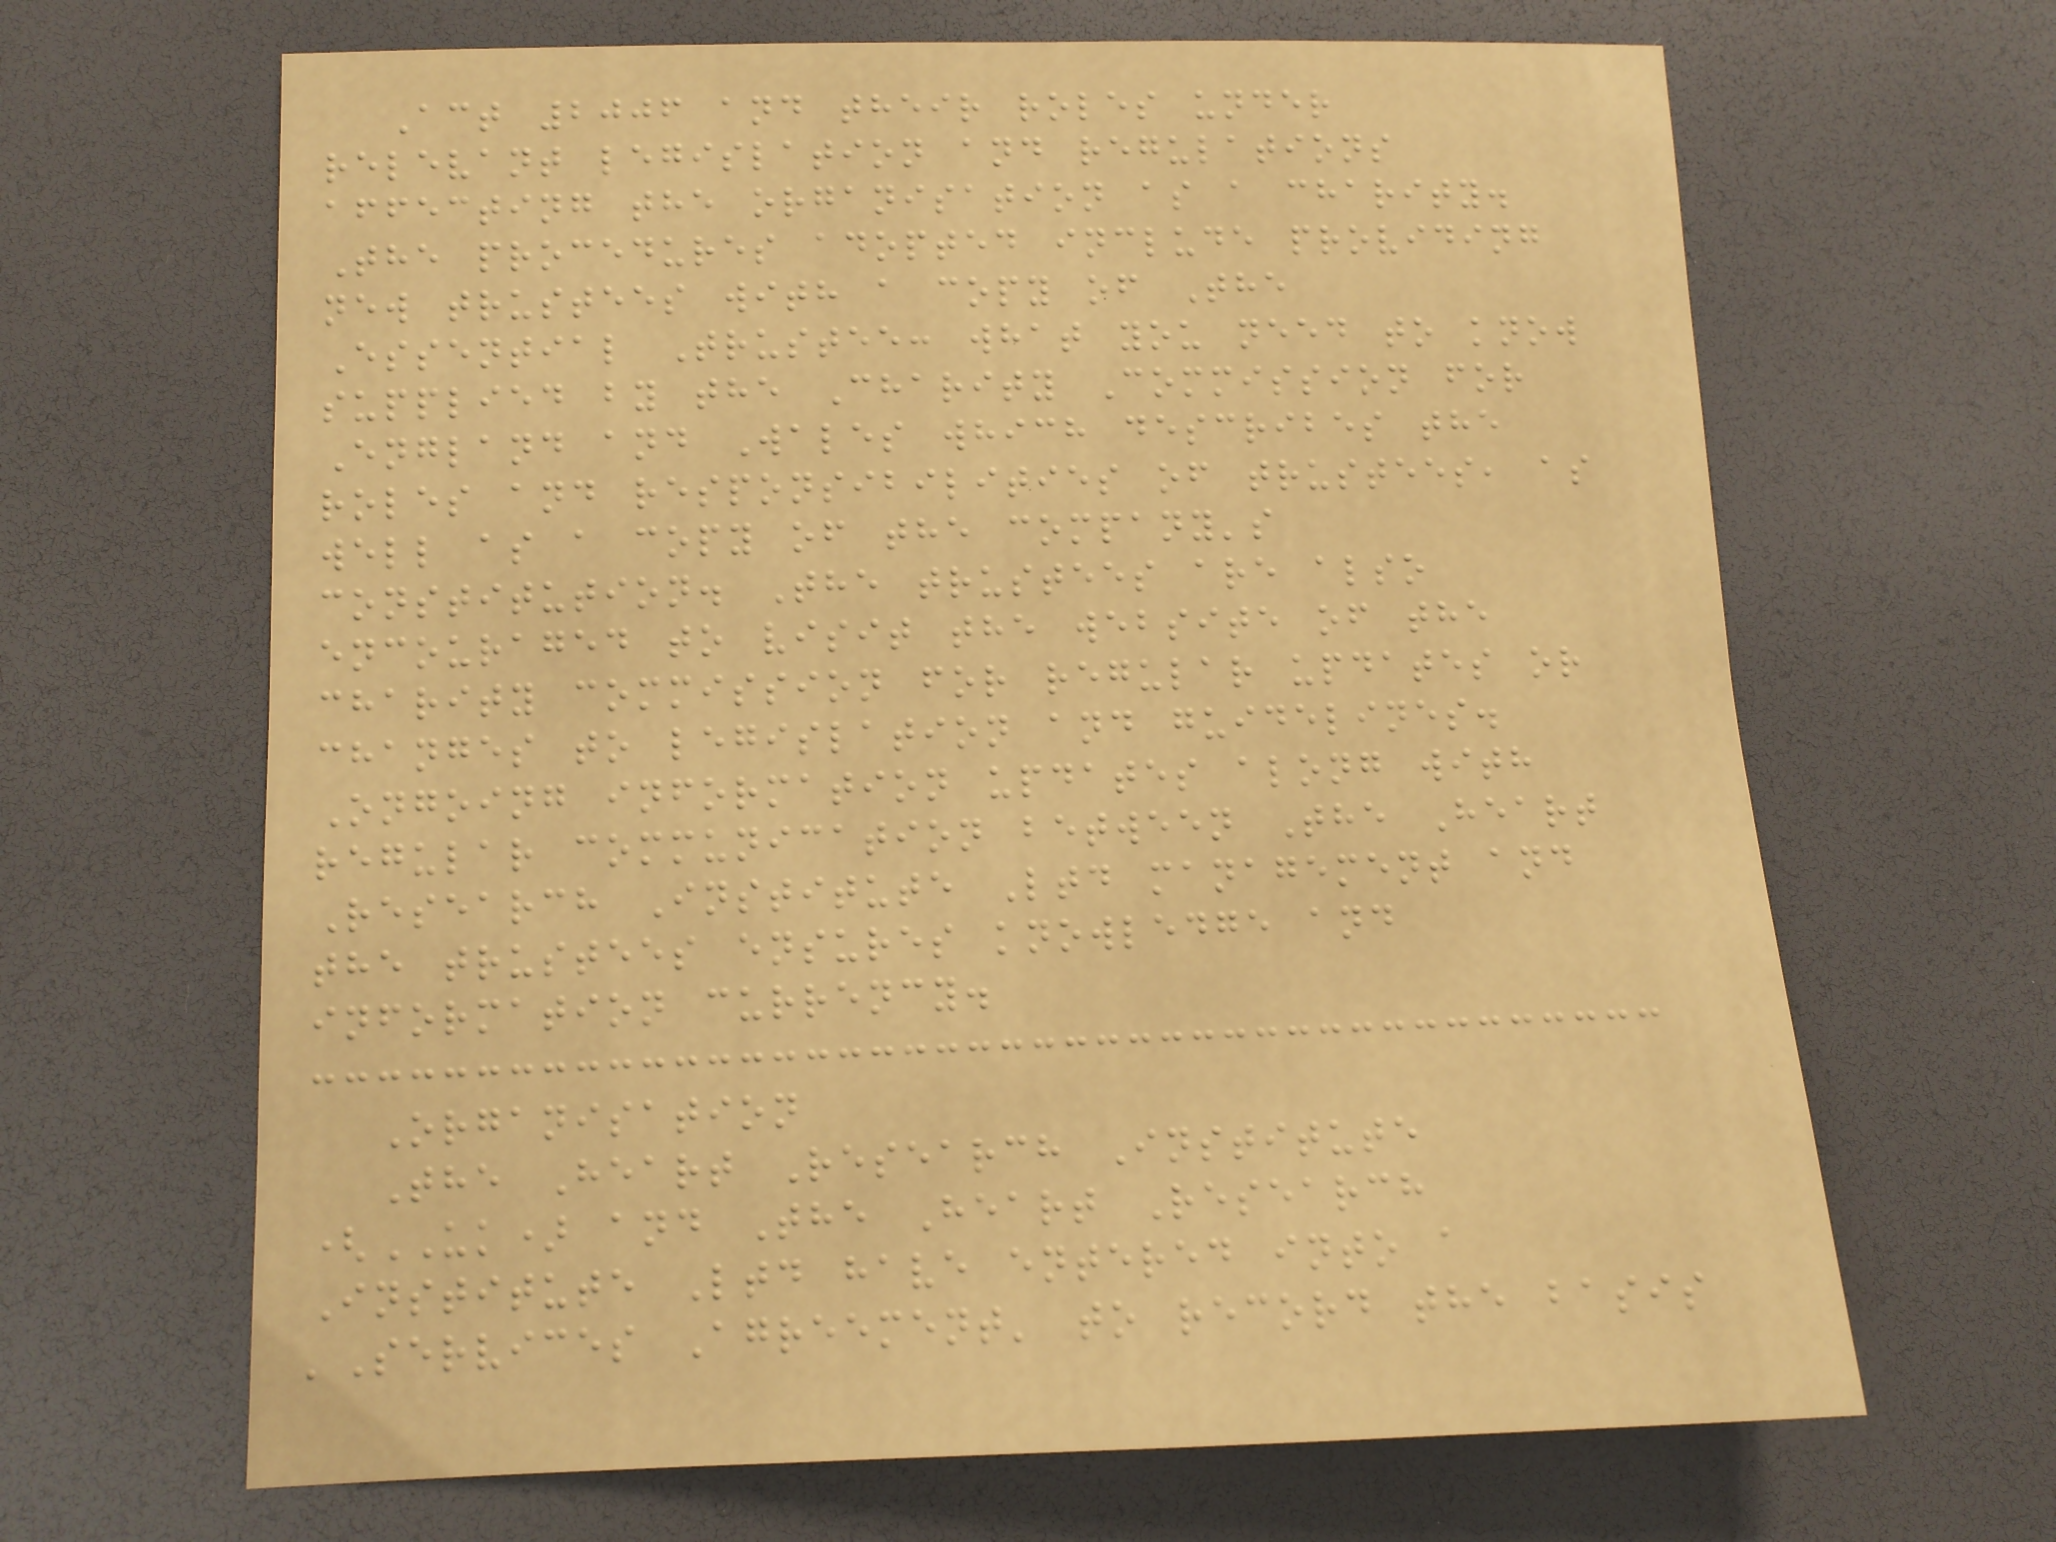Act 2006 and their roles under
relevant legislation and regulations
affecting the organisation as a charity.
The procedures adopted include providing
new trustees with a copy of The
Essential Trustee: what you need to know
supplied by the Charity Commission for
England and Wales which describes the
roles and responsibilities of trustees, as
well as a copy of the company's
constitution. The trustees are also
encouraged to visit the website of the
charity commission for regular updates or
changes to legislation and guidelines.
Ongoing information updates along with
regular communication between The Heart
Research Institute Ltd management and
the trustees ensures knowledge and
information currency.
Organisation
The Heart Research Institute
(UK) and The Heart Research
Institute Ltd have entered into a
'Services Agreement' to record the basis
